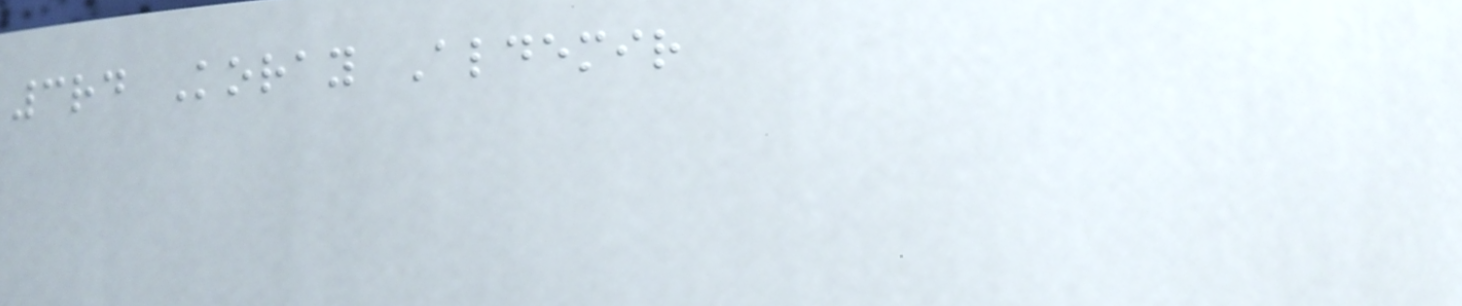3rd Koray Aldemir
